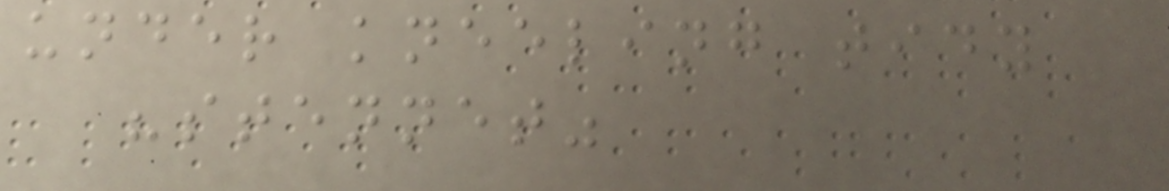under kneeling tidy
"stennet"
